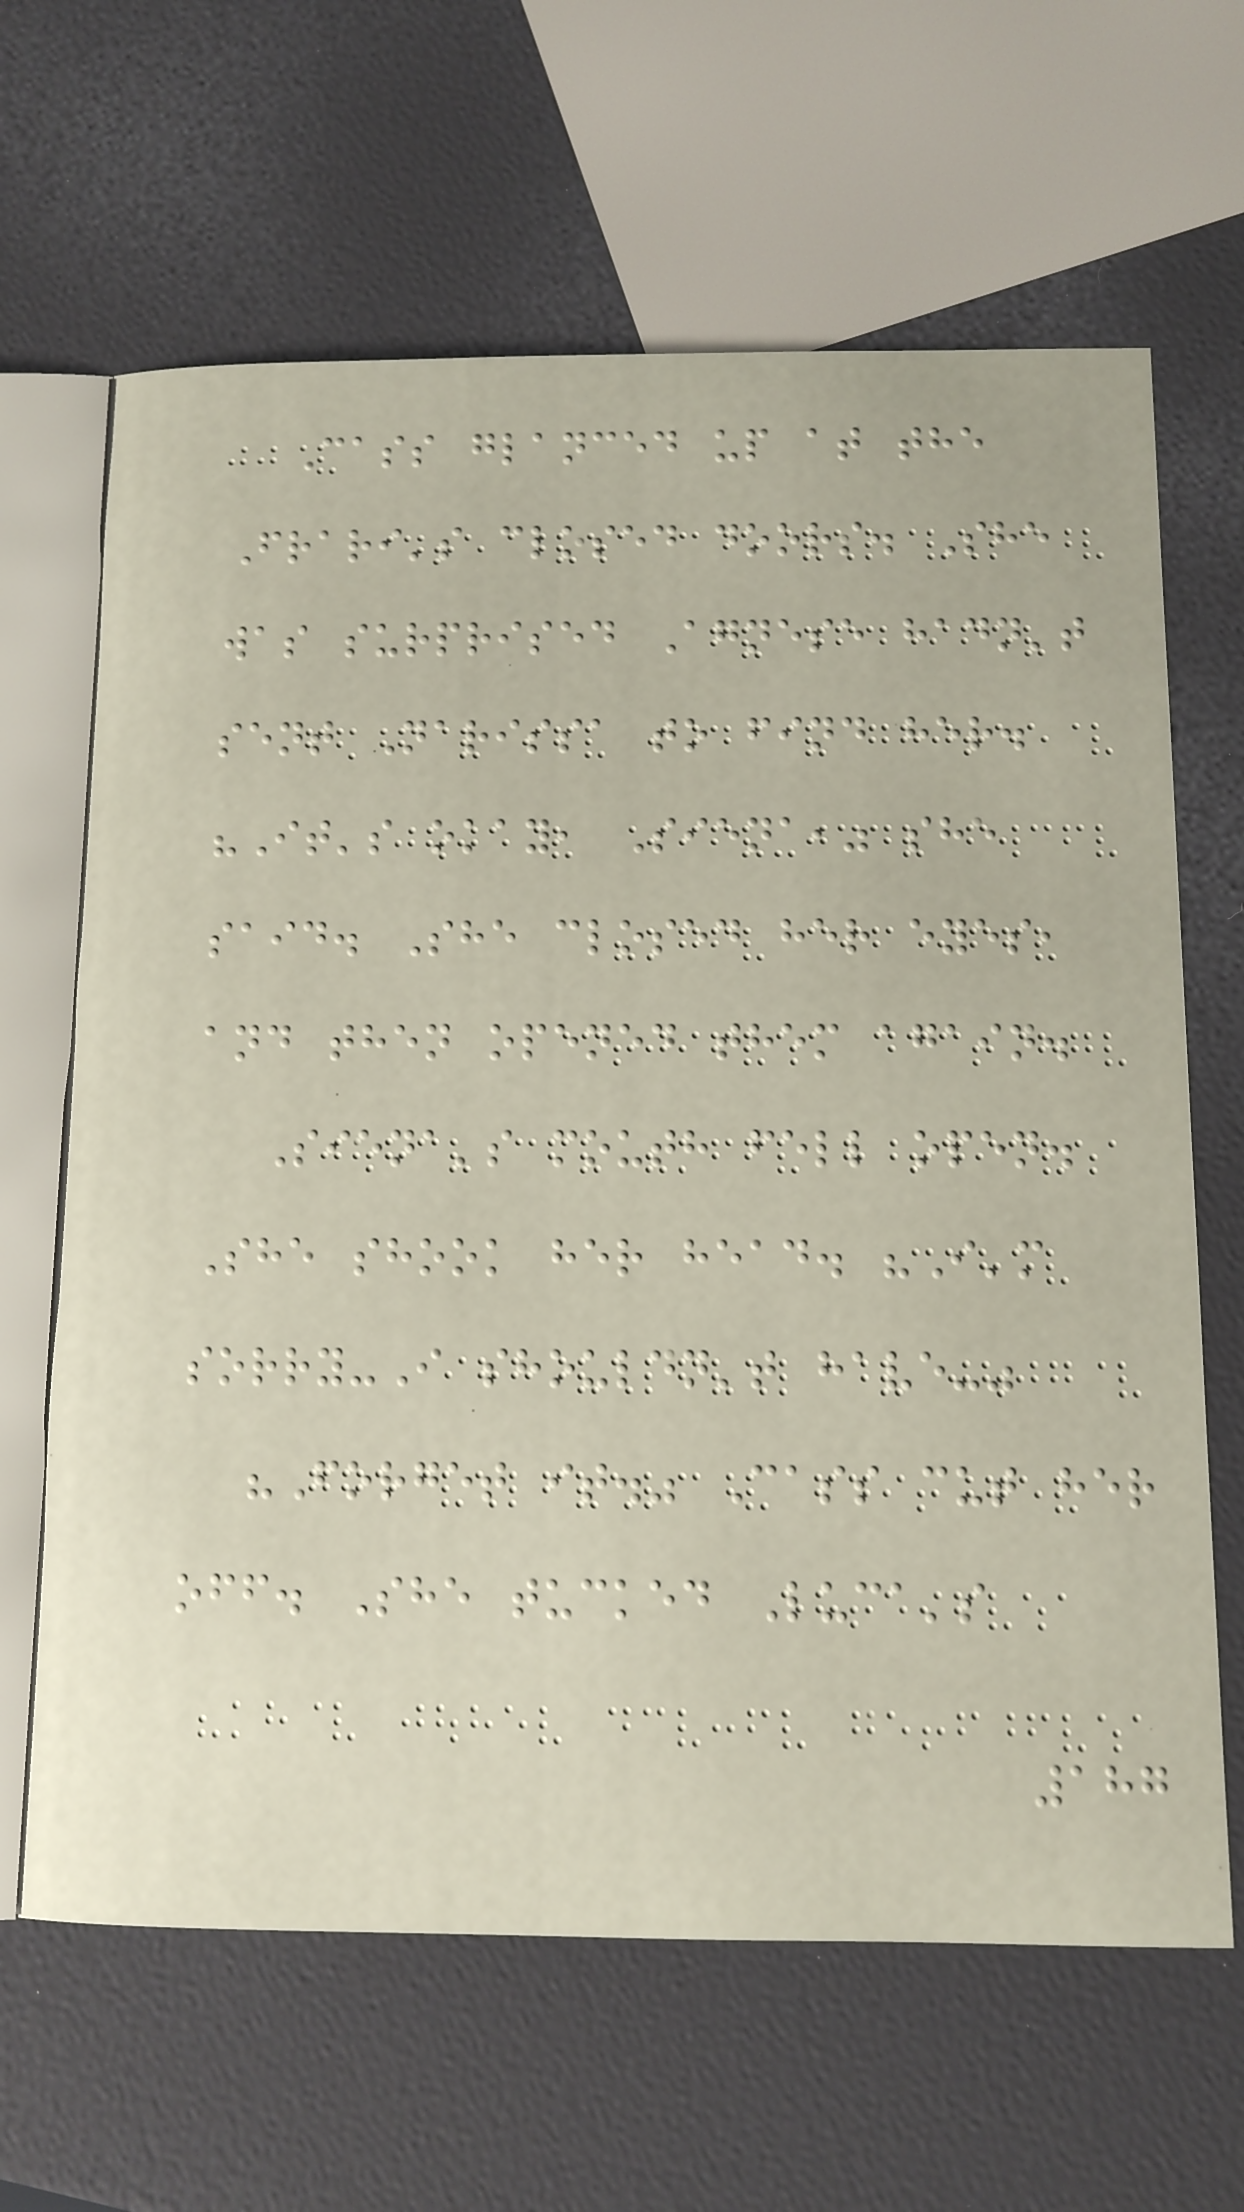Cass glanced up at the
Frari's closed doors. She
was surprised Agnese hadn't
sent Narissa to find her.
"It's okay, Siena," she
said. She closed her eyes,
and then opened them again.
Siena's mouth fell open.
She shook her head. "I'm
sorry-I shouldn't have-"
"Forget it." Cass cut her
off. She tucked Luca's
187
